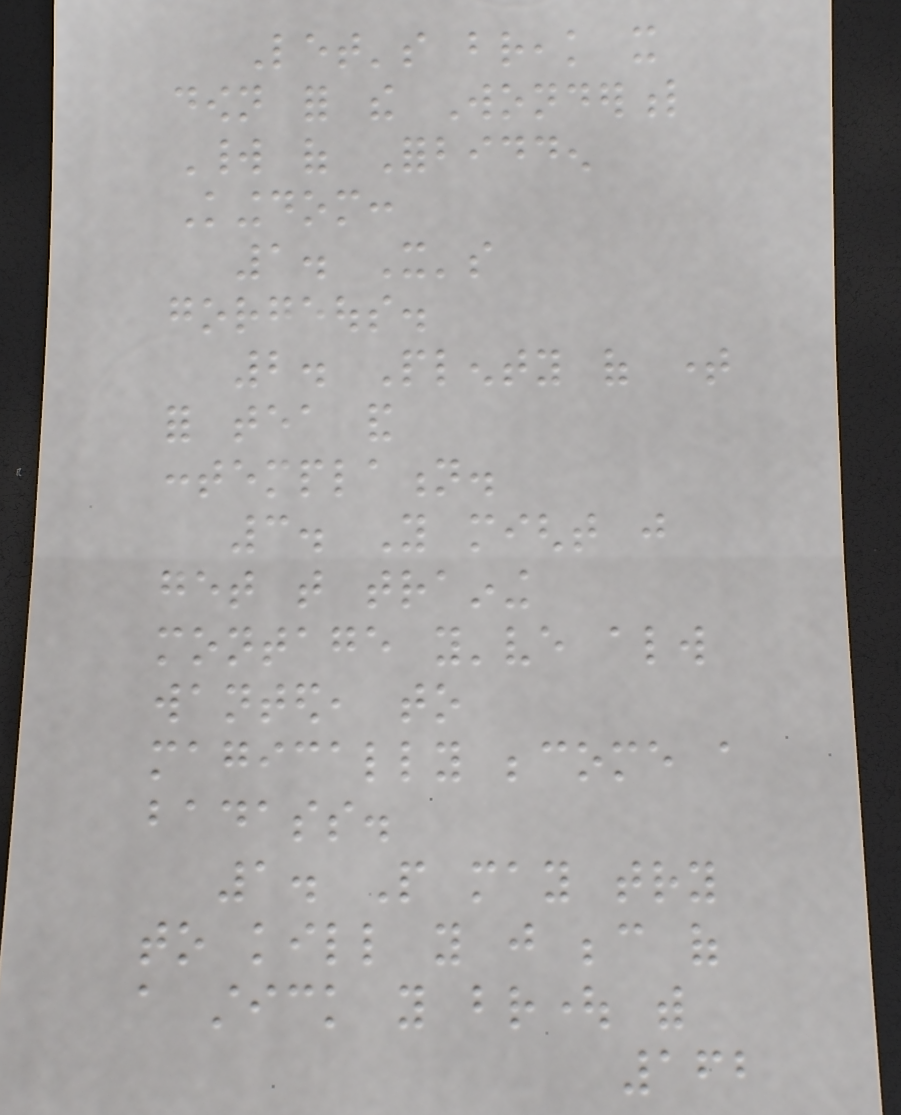Let's break it
down for the Wonderful
World of Forbidden
Kingdom:
1. It's
gorgeous.
2. Plenty of time
for tea and
contemplation.
3. You might just
get that training
montage you've always
wanted, to
magically become a
badass.
1. People may try
to kill you just because of
a stick you brought with
162
